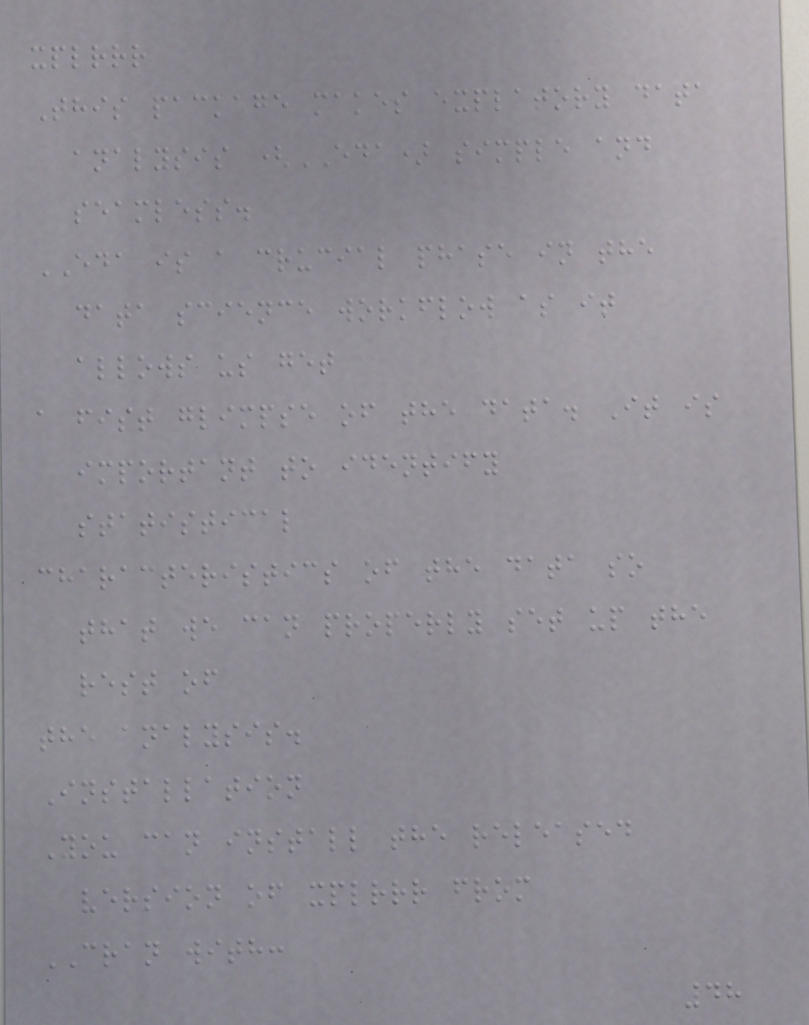xplrrr
This package makes explatory data
analysis (EDA) simple and
seamless.
EDA is a crucial phase in the
data science workflow as it
allows us get
a fist glimpse of the data. It is
important to identify
statistical
characteristics of the data so
that we can properly set up the
rest of
the analysis.
Installation
You can install the released
version of xplrrr from
CRAN with:
48
